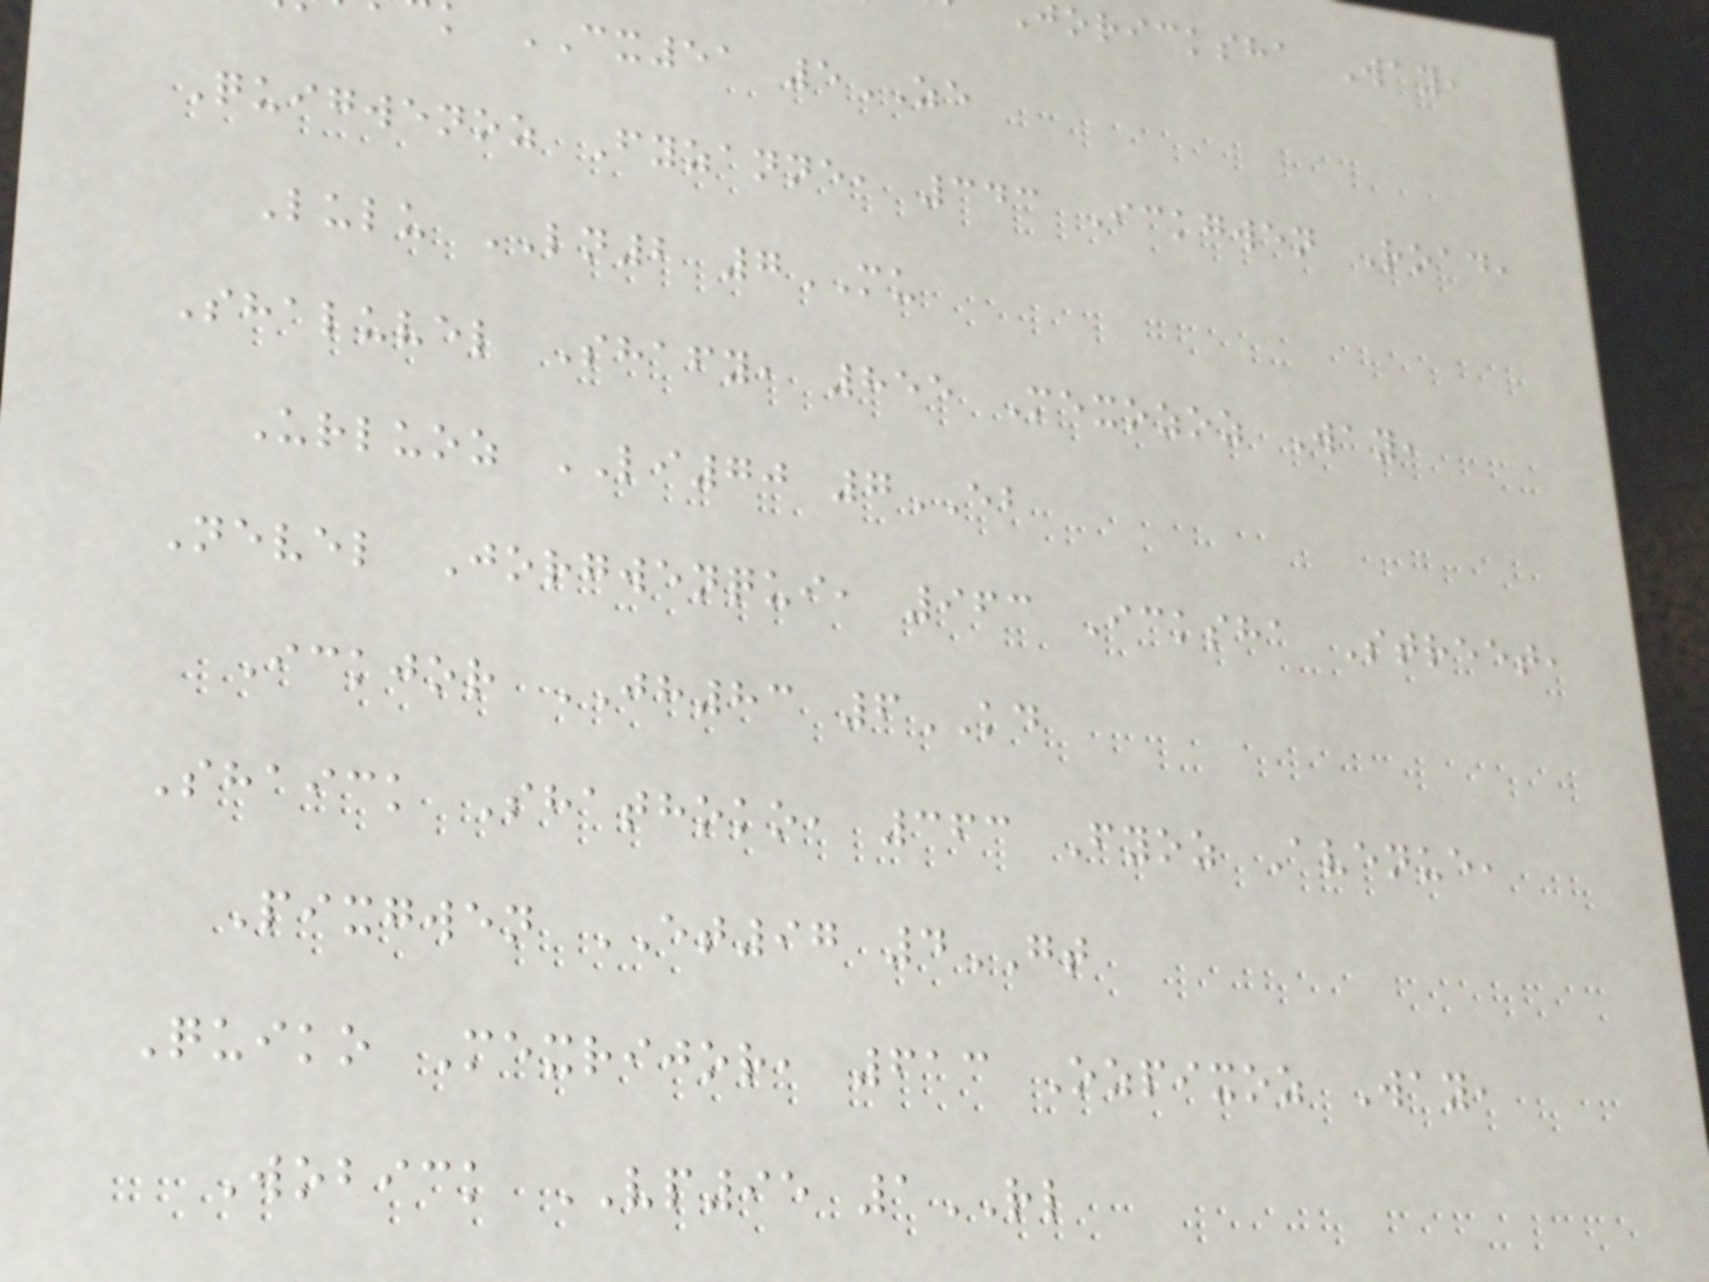joricksha Way,
CX51 5ZE
Quigwenoz Fyzanne, 343 Ickgwen Road,
Lulu LN2 7MU
Shaluvel Shafy, 855 Mexozoz Way,
Urluoz LI70 7EB
Nevel Jorgwenqui, 963 Icksha Street,
Ickjor JH83 6KD
Shaick Shathoko, 363 Fyoz Avenue,
Pixgwen ET97 4GT
Quiko Mexrijor, 613 Ozpixoz Way,
Wobick VP95 1RL
